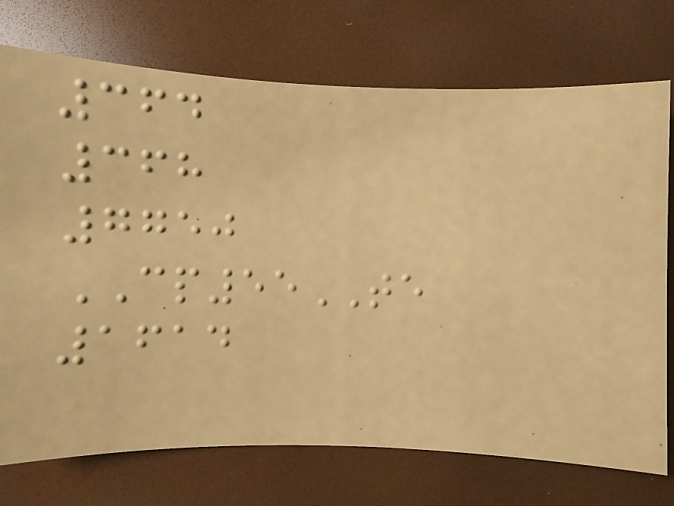364
368
7750
CP55TE
1614
